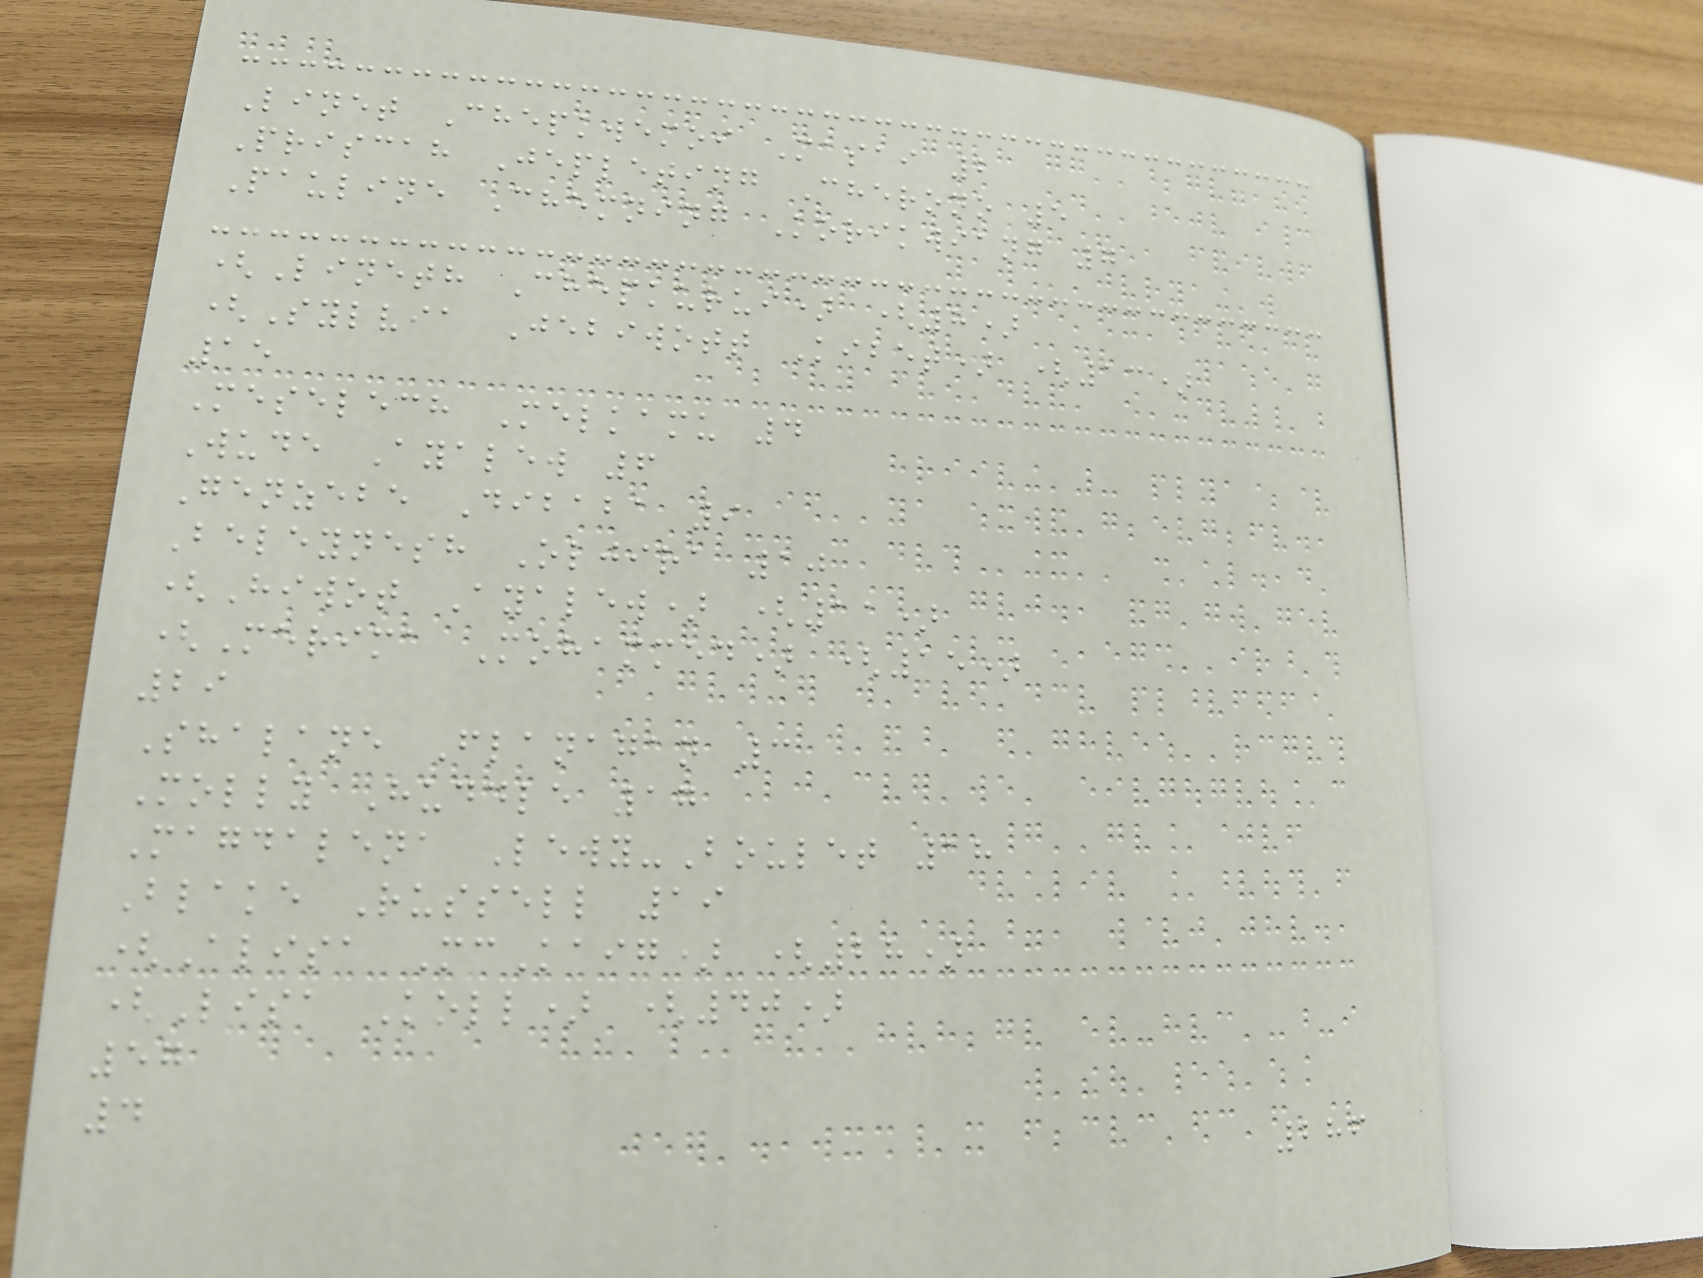Linet Chepkwemoi Masai 2
Priscah Jepleting Cherono 5
Pauline Chemning Korikwiang 7
(Lineth Chepkurui) (8)
(Sylvia Jebiwott Kibet) (13)
15
Meselech Melkamu 4
Wude Ayalew 6
Genzebe Dibaba 9
Beleynesh Oljira 10
(Hiwot Ayalew) (11)
(Merima Mohammed) (15)
29
Shalane Flanagan 3
Molly Huddle 17
Magdalena Lewy-Boulet 18
Blake Russell 19
(Alisa McKaig) (28)
(Lisa Koll) (40)
57
4
286
